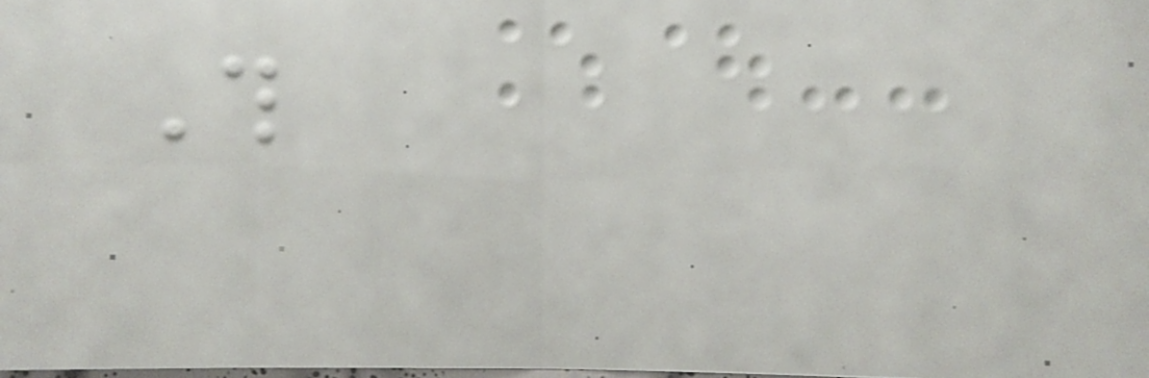This
